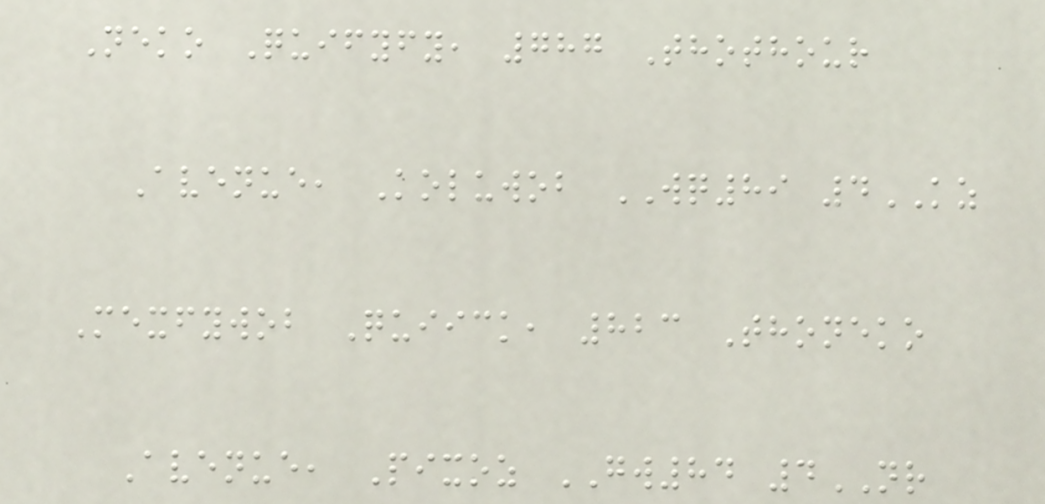Neko Quifyfy, 787 Thothour
Avenue, Koluwob WQ89 4KZ
Mexfywob Quiick, 823 Thoneko
Avenue, Pixoz GW84 4NR
